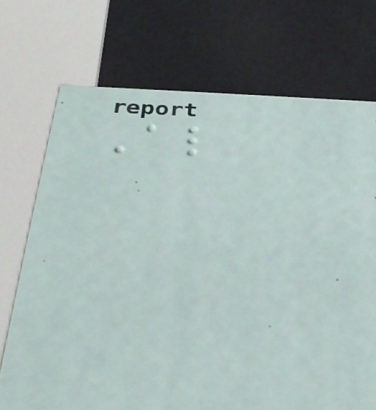Also
